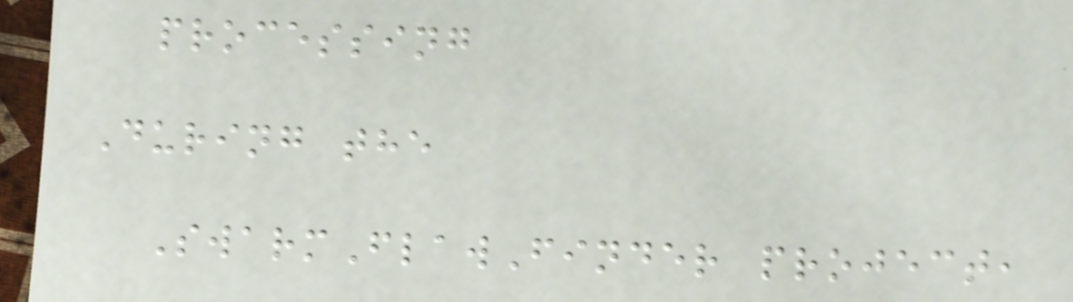processing
During the
SwarmFlawFinder project,
